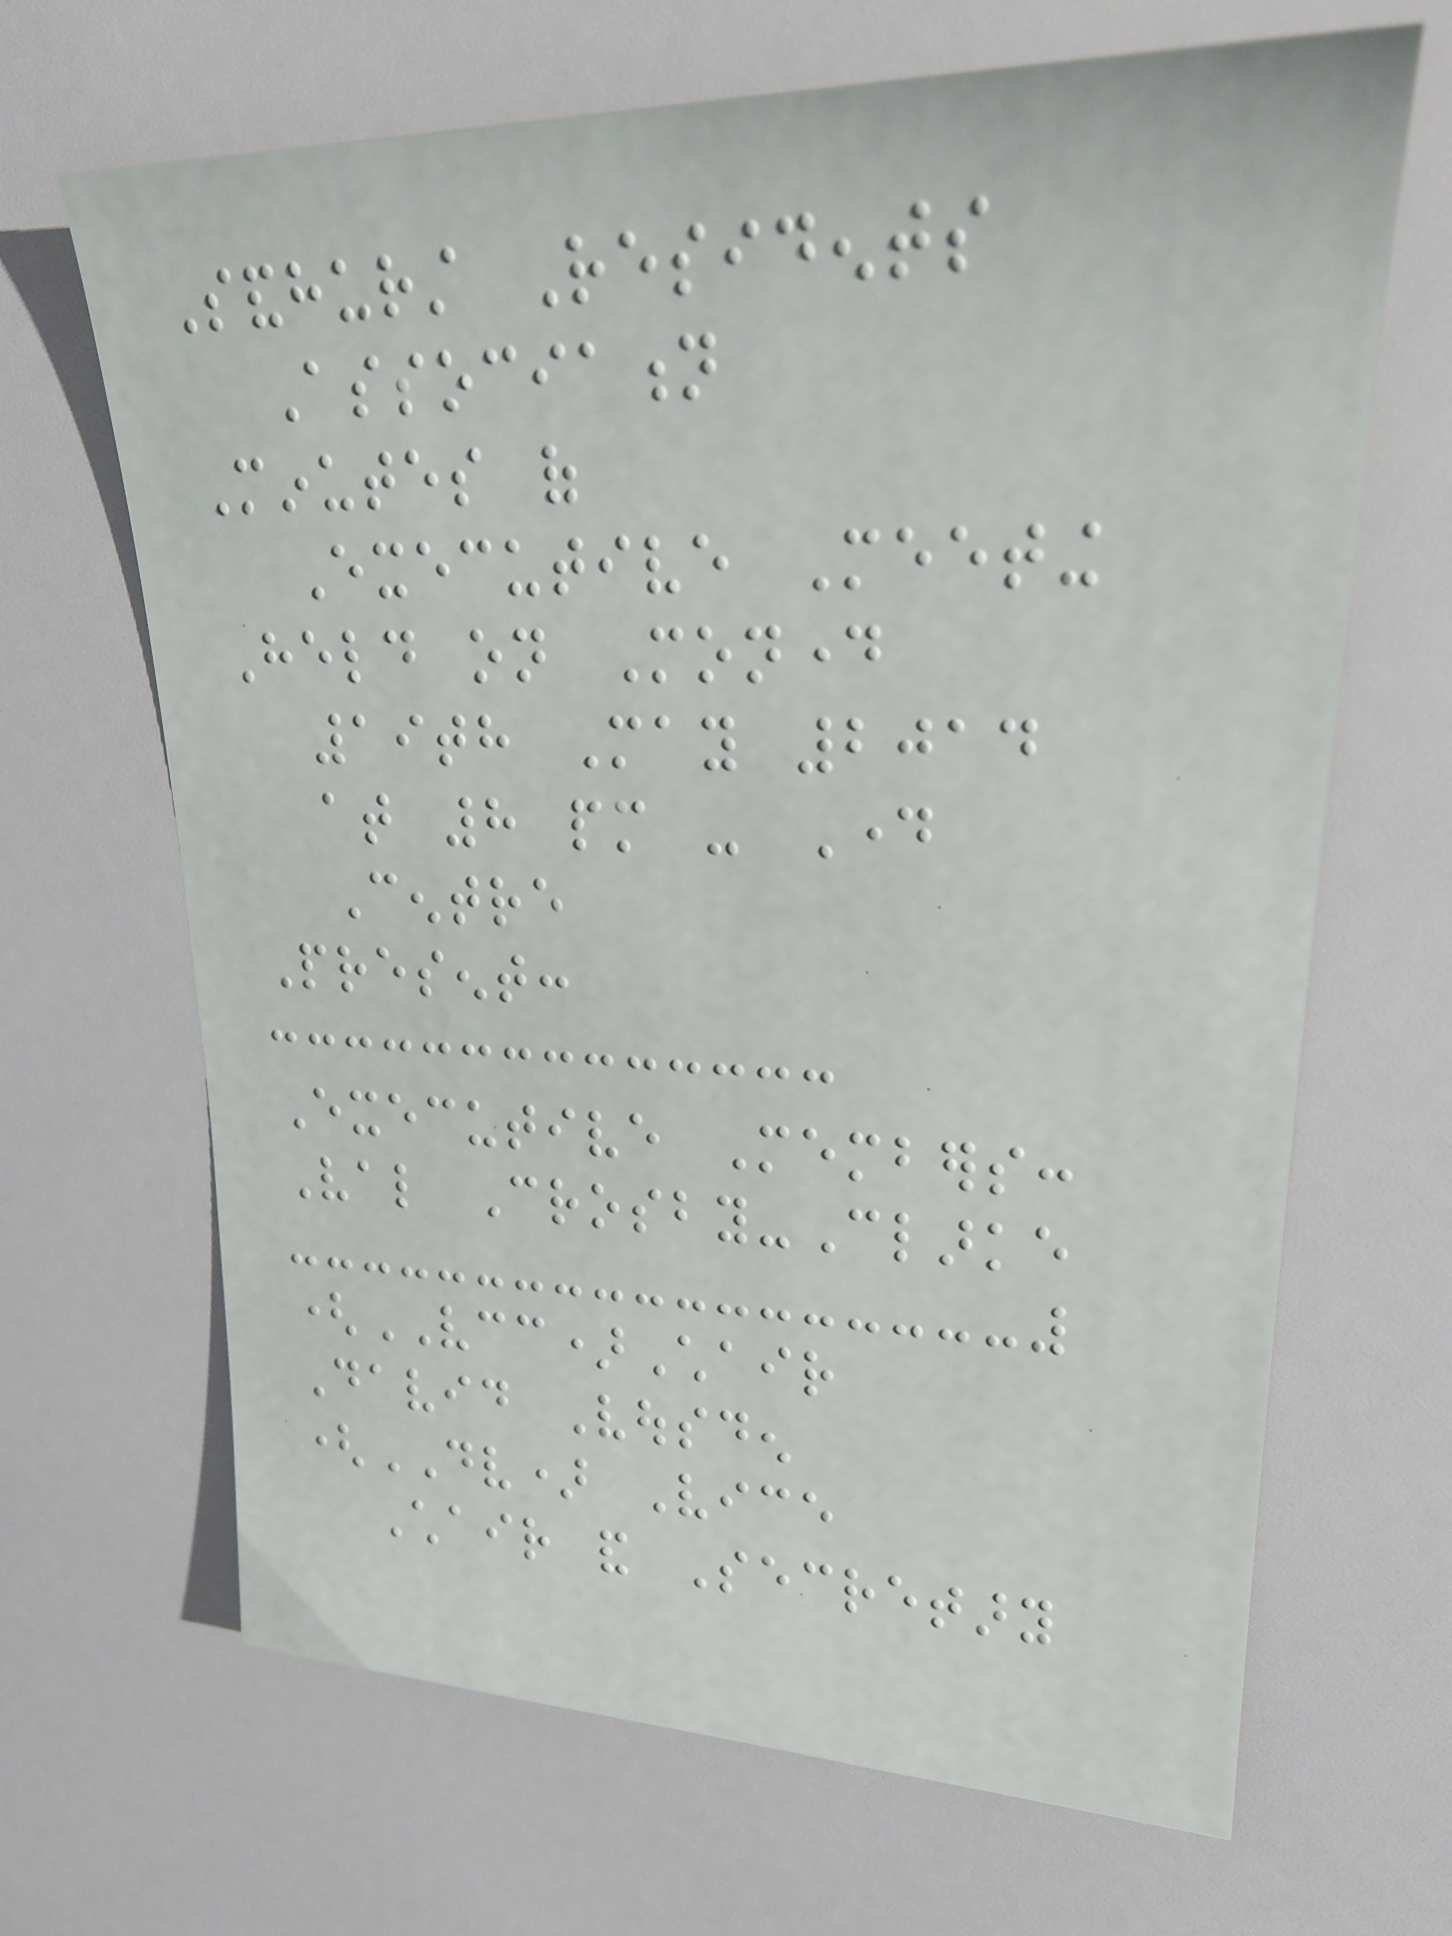Sandhurst Residents
Association
Minutes of
Executive Meeting
Held on Monday
19th May 2014
at 8 pm - Day
Centre
Present:
Executive Members:
Val Crosby-Clarke
(VCC)Chair
David Vousden
(DV) Vice
Chair and Secretary
